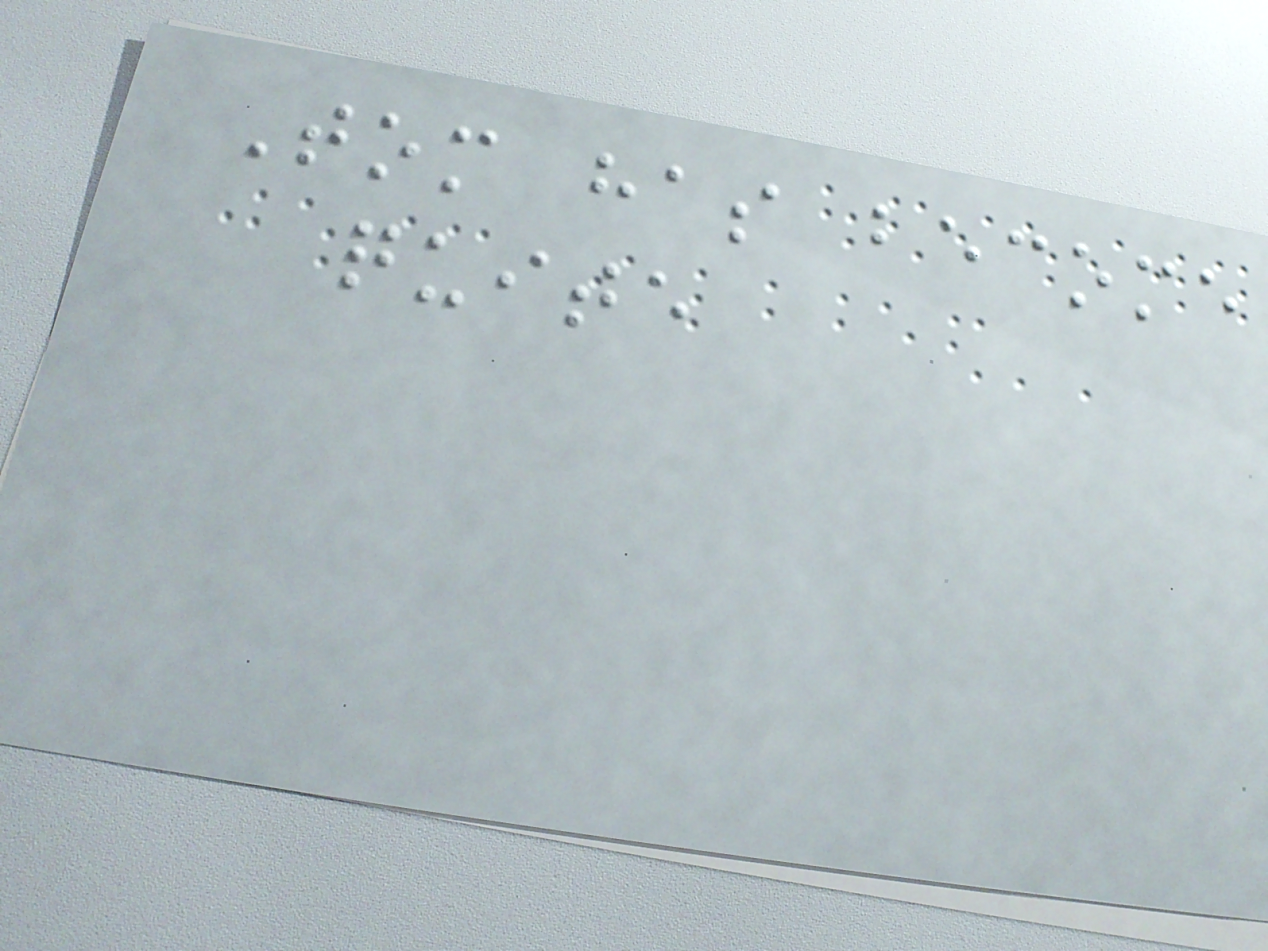Tom has become
quite
